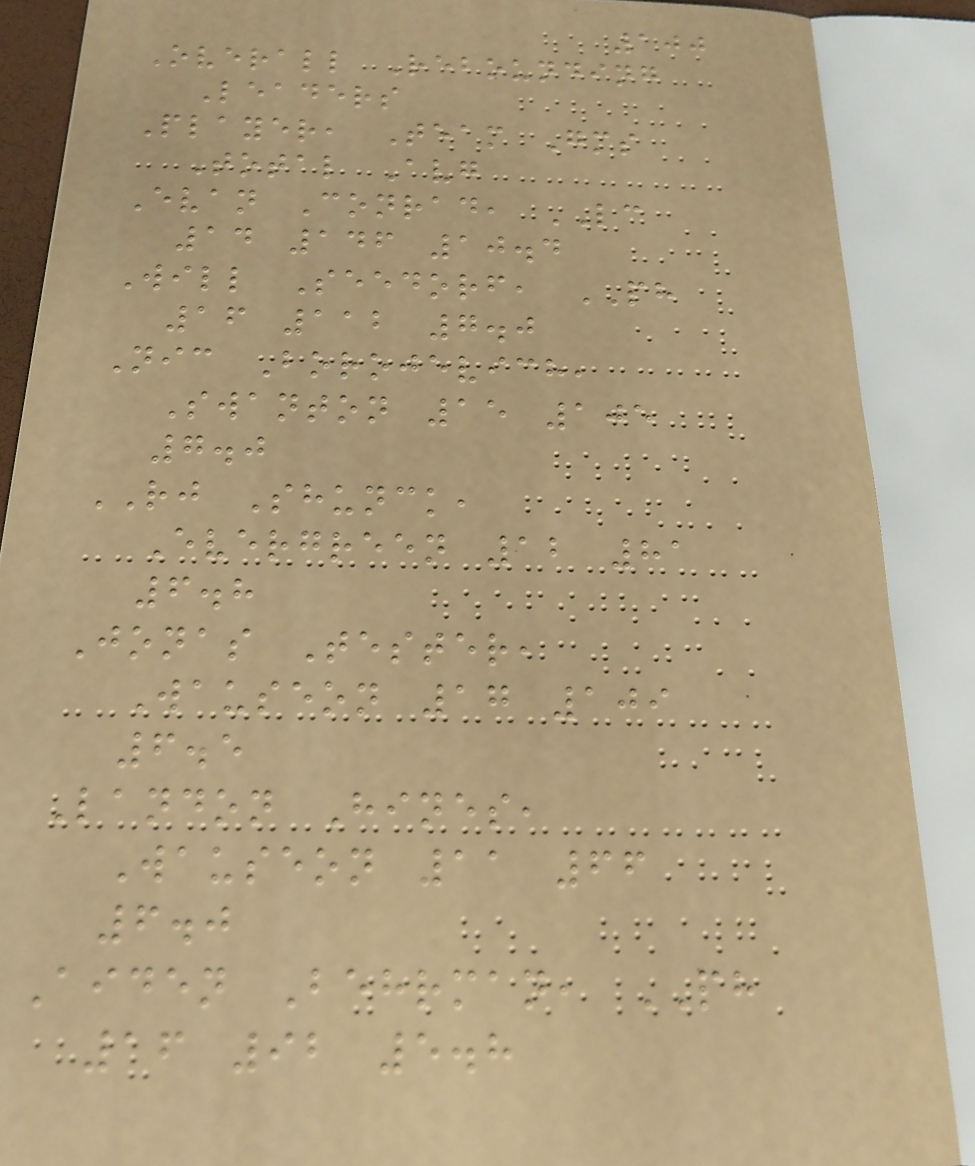100
Overall Rebounding
Leaders
Player, Team Gms
Total Avg
Evan Conrad, LC
14 146 10.4
Will Seedorf, PH
16 112 7.0
Nic Borojevich,
Swanton 15 105
7.0
RJ Shunck,
Evergreen 12 81
6.8
Jonas Tester,
Wauseon 17 109
6.5
Landon Hines,
Wauseon 11 66
6.0
Aiden Behrman, PH
16 92 5.8
